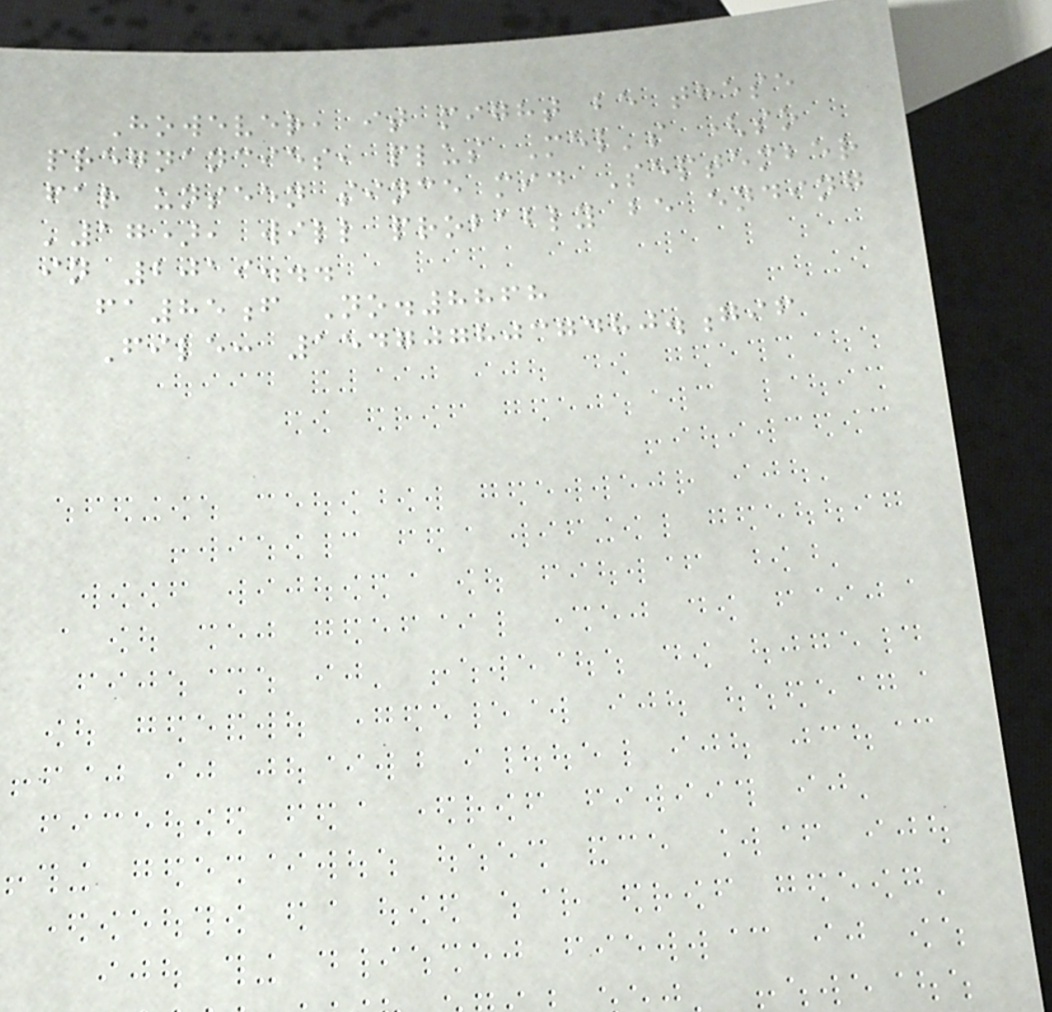However, it might be these
pregnancies, plus Mel's (so
far unseen since mid September
'17), will probably be ending
in 2019...
fa85f No.8868
File: 1547078037480.gif
